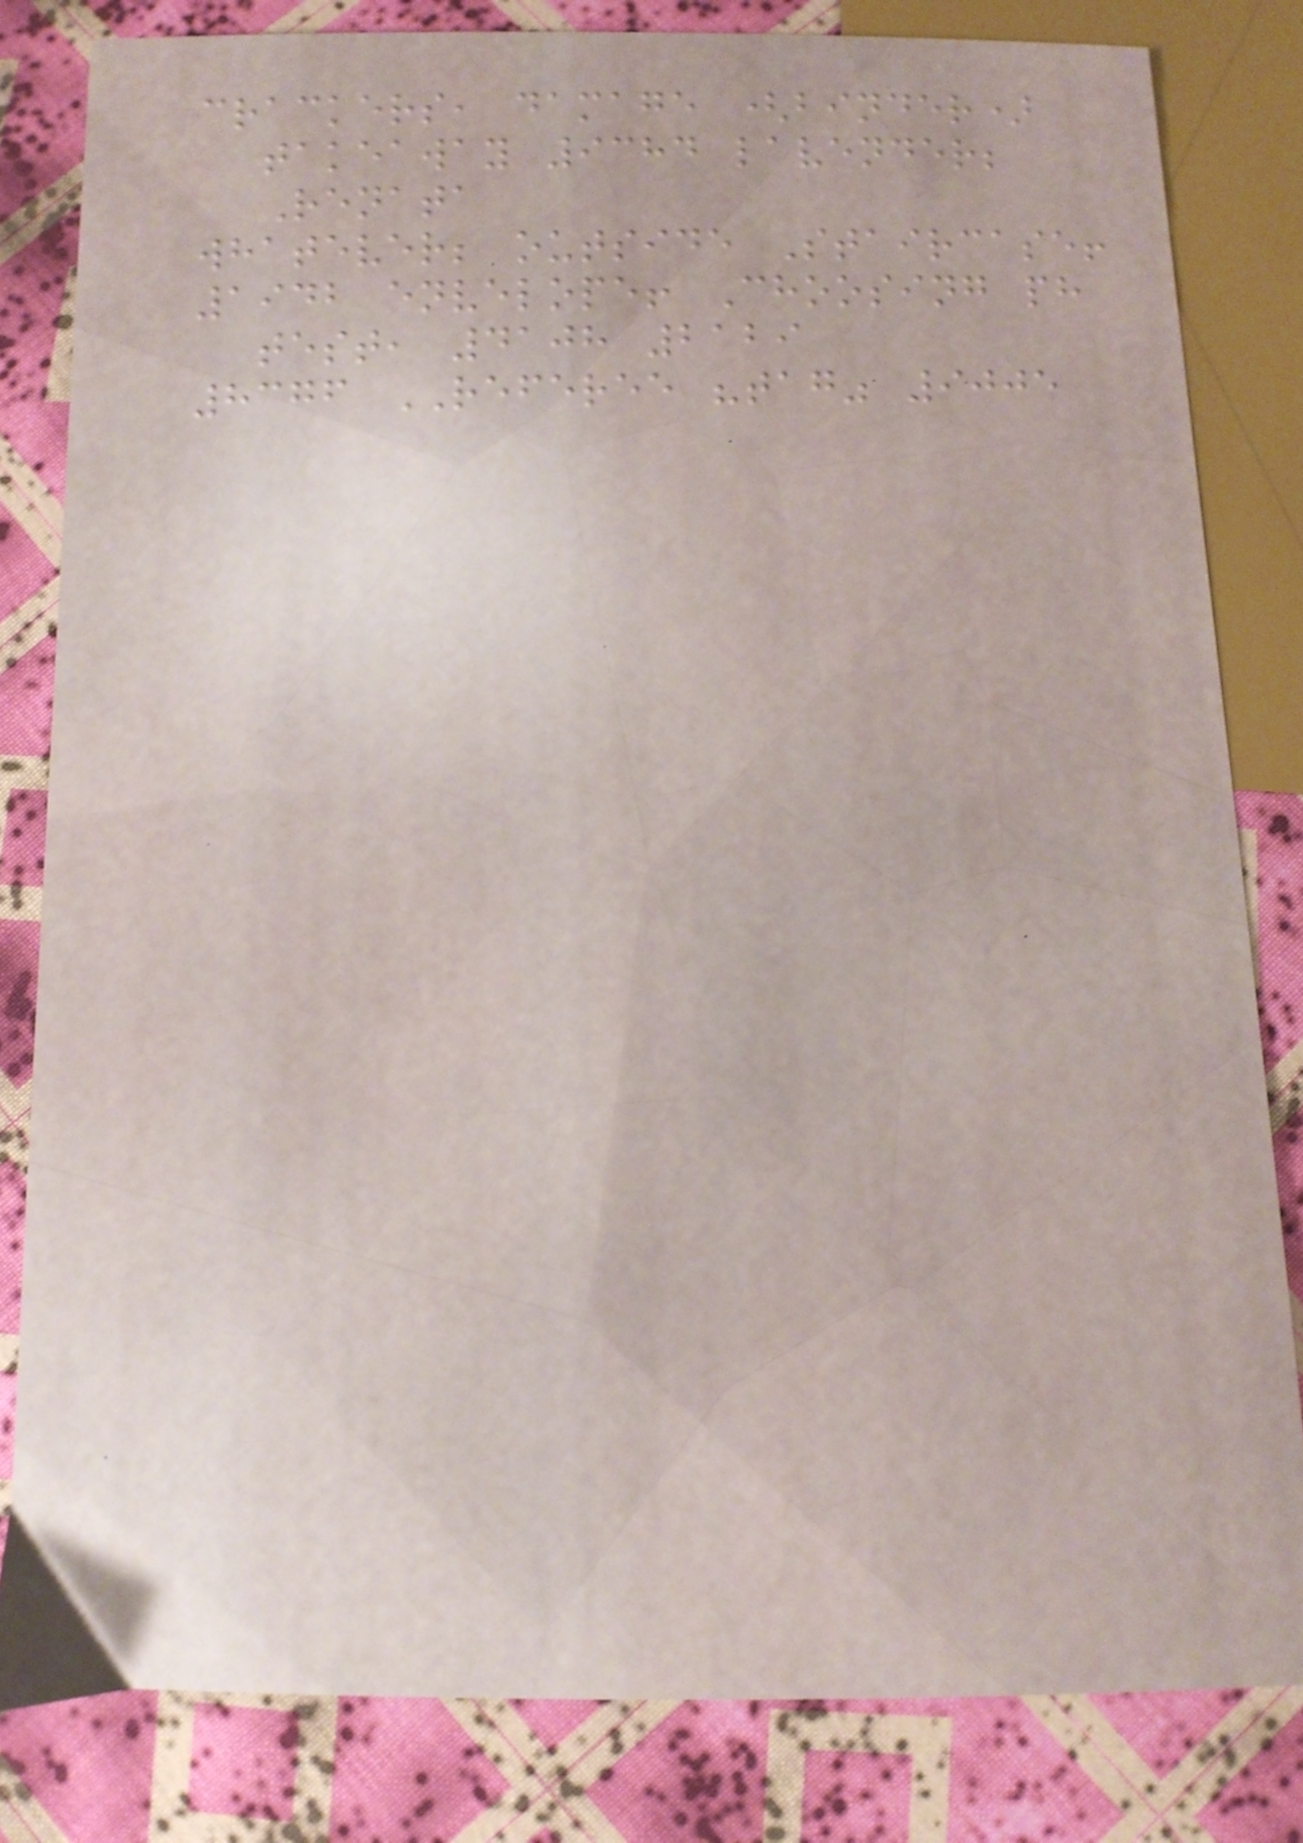crackers, damage (binder)
takeaway 9384 lavender;
Renata
whatever; outside Staircase!
1942 envelope! Choosing ph
test, 4108 2129
8376 REFEREE "tag" 9005
